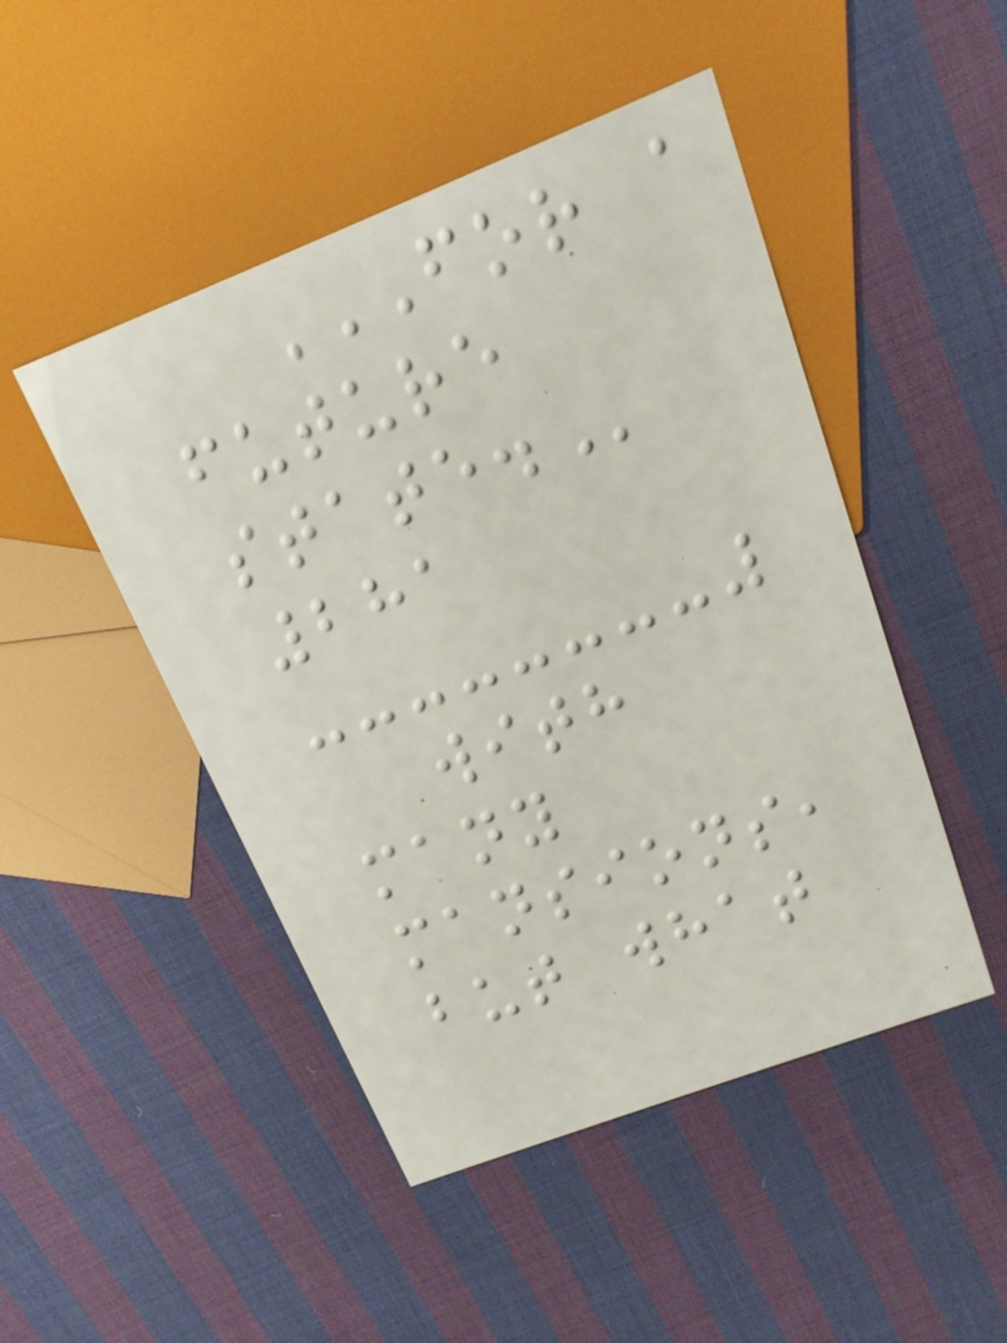FOR A
FUTURE
STATE.
281
with
many
mansions,
but what
